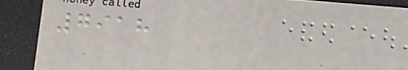7918
